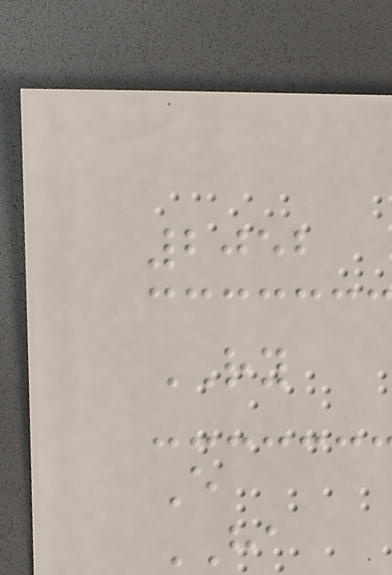2052
RY
E
HA
